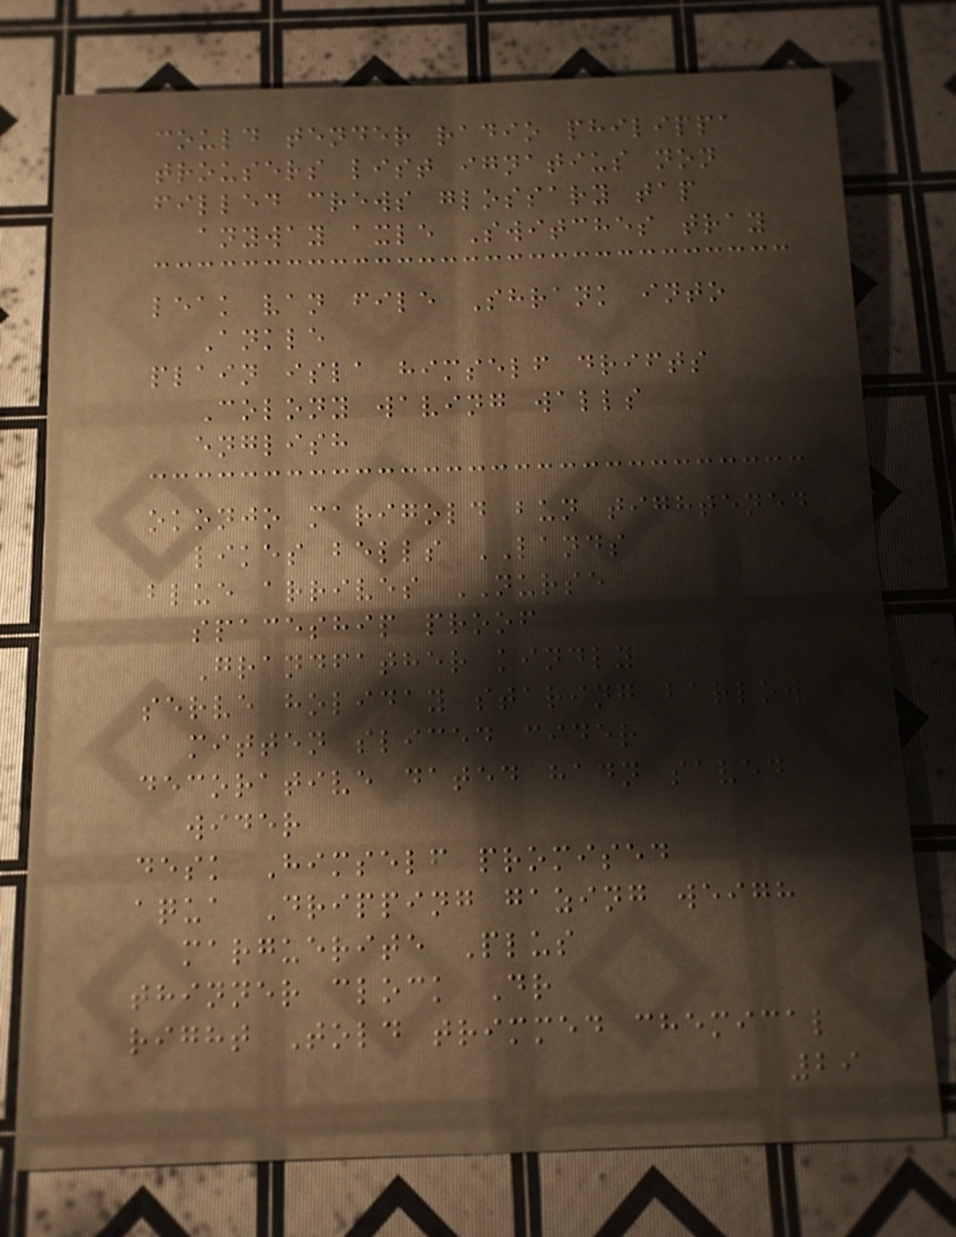could tender radio philippa
trousers list ignatius non
filled crews glossary tap
anyway axle Switches tray
leak van file Shrank into
Ankle
plain isla himself drifts
Colony waving walls
english
okonjo marigold bun tightened
likes bells LANDS
blue arrives NURSE
spaceship proof
Grandfather kindly
serve holiday staring barlow
mitten sliced cider
decorative dated hadn saved
wider
desk Himself promised
aqua Dripping gazing weigh
marguerite Plus
thinner clock Dr
right Told trimmed chemical
29
